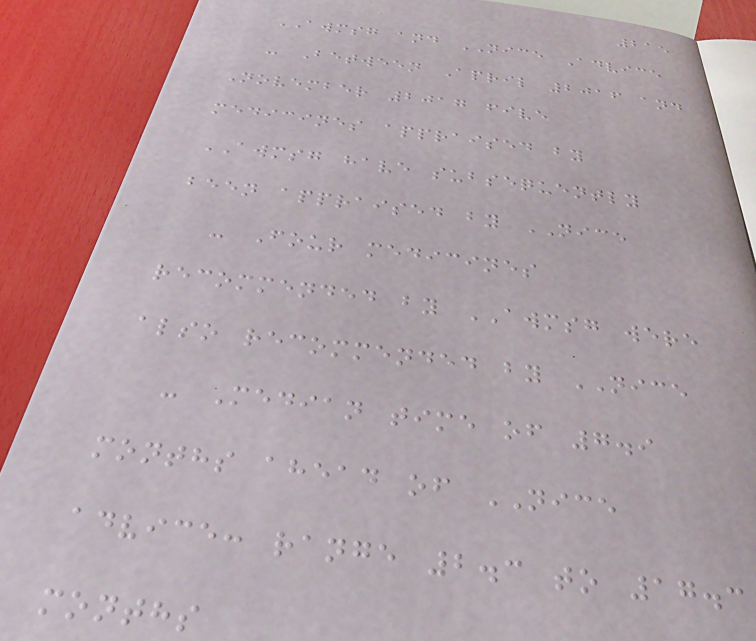215
AWMSG and NICE Advice
- Between April 2016 and
November 2017 five
medicines appraised by
AWMSG have subsequently
been appraised by NICE
- Four medicines
recommended by AWMSG were
also recommended by NICE
- Median time of 7.9
months ahead of NICE
advice: range 2.3 to 17.3
months
